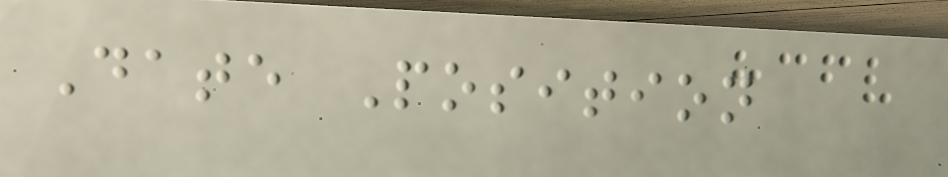Date Position
